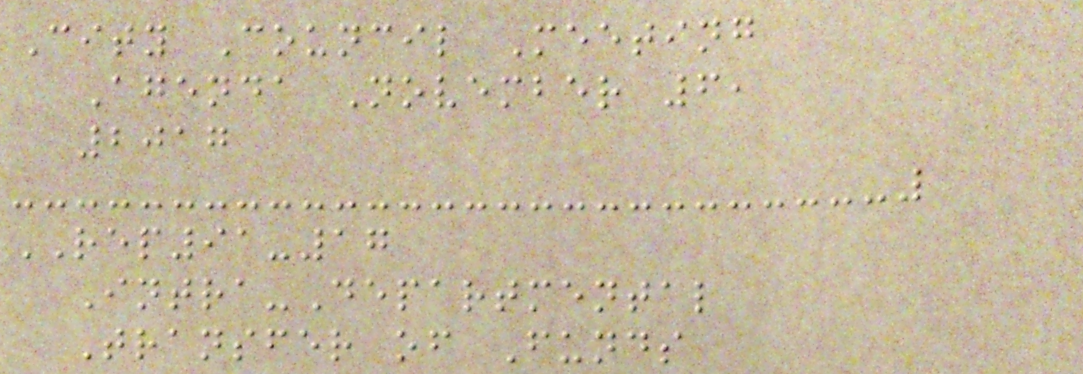City Council Meeting
Agenda November 6,
2017
REP91-17
Intra-Departmental
Transfer of Funds
